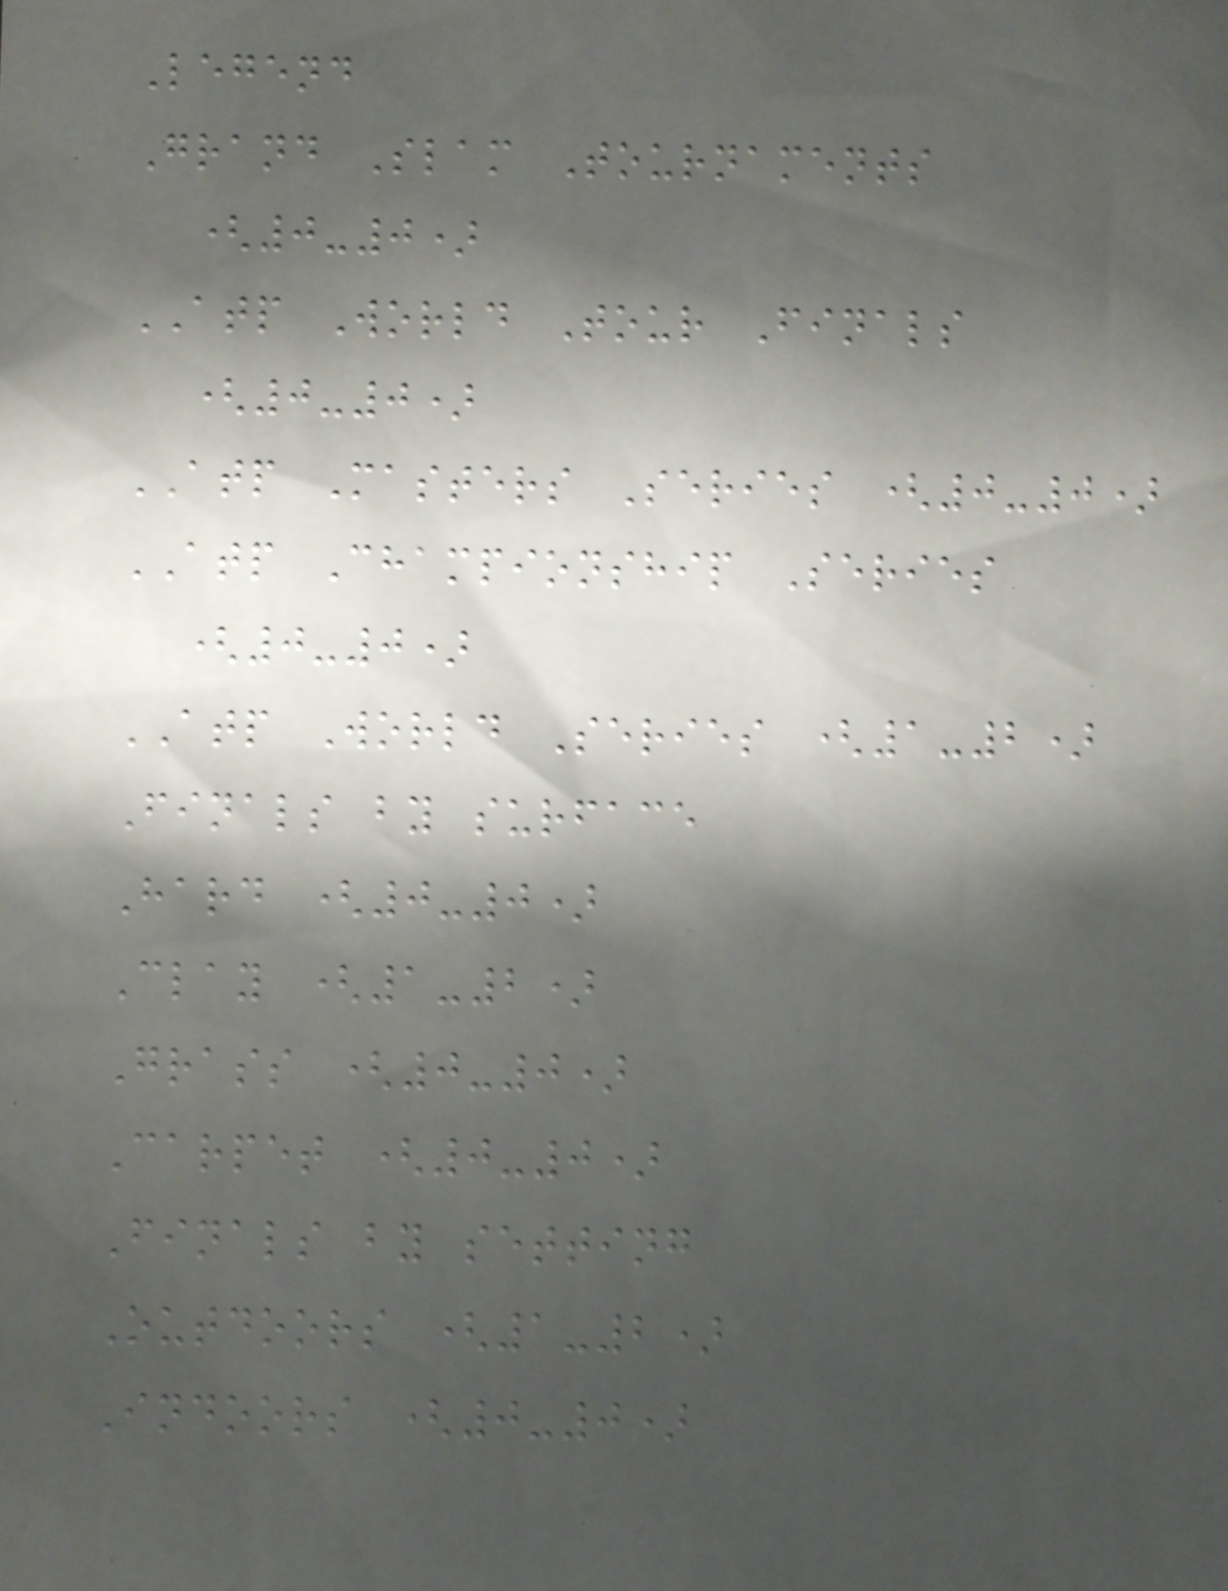Legend
Grand Slam Tournaments
(0-0)
ATP World Tour Finals
(0-0)
ATP Masters Series (0-0)
ATP Championship Series
(0-0)
ATP World Series (1-2)
Finals by surface
Hard (0-0)
Clay (1-2)
Grass (0-0)
Carpet (0-0)
Finals by setting
Outdoors (1-2)
Indoors (0-0)
